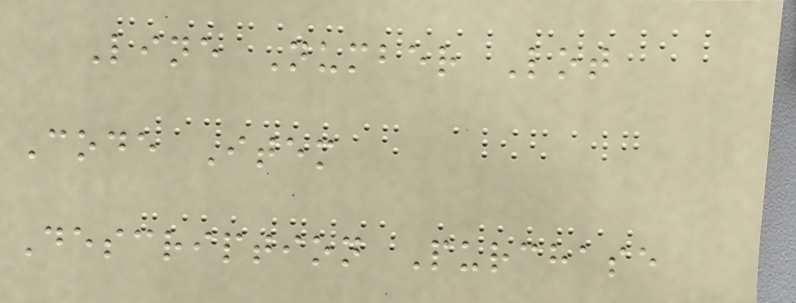Line Number Lot
Code Item
Description Purchase
